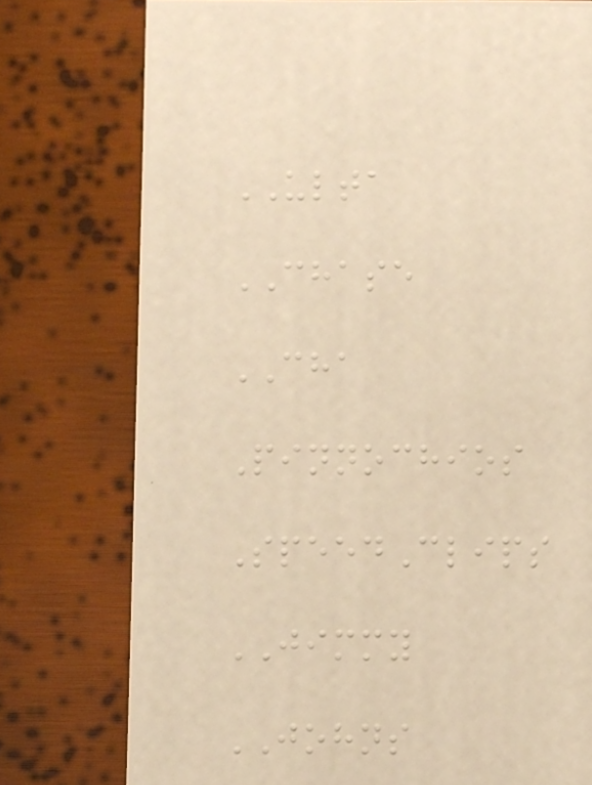ULTA
CHASE
CHA
Pinnochios
SpeedClips
JIMMY
JOHNS
